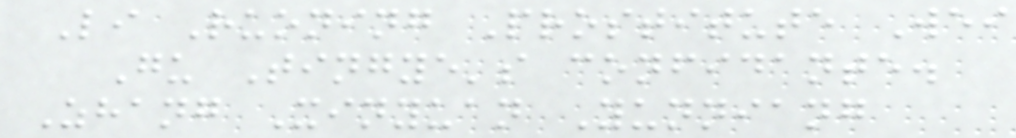Li Ruoning Prostitute Wei
Gu Tingye's confidante.
Zhang Xinyuan Yunniang
